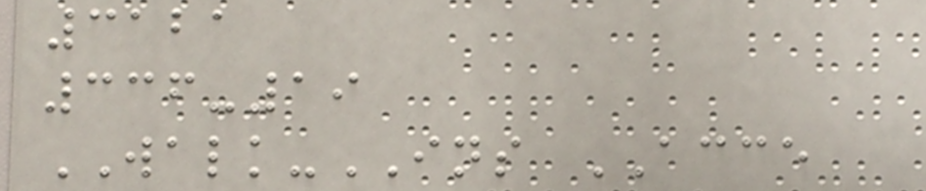3121
336-19
WALK-INS ACCE
